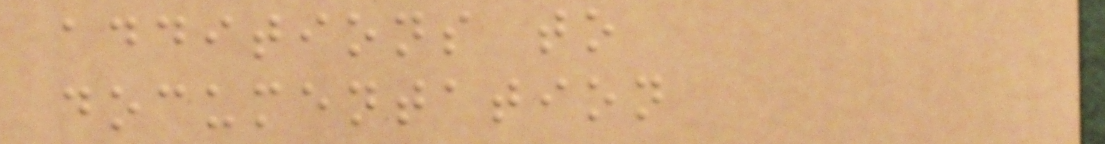additions to
documentation
